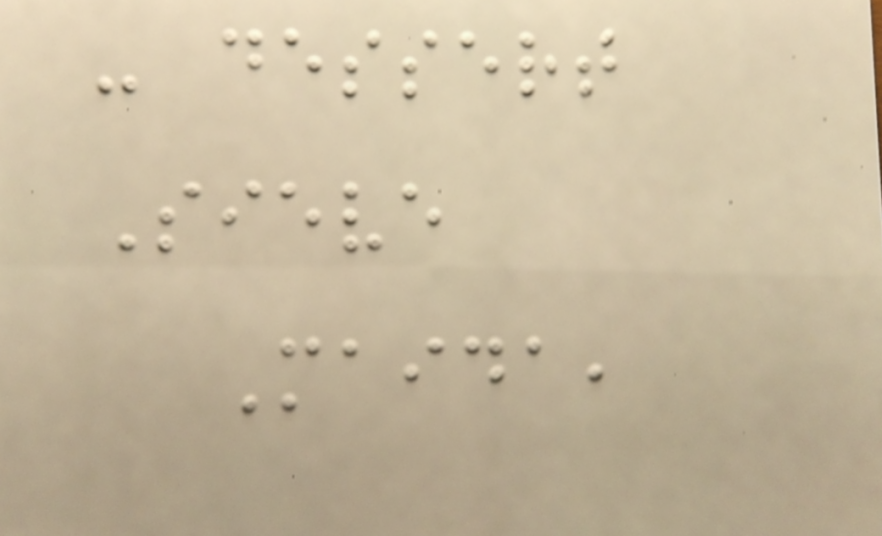- dessert
Sieve
Maida,
